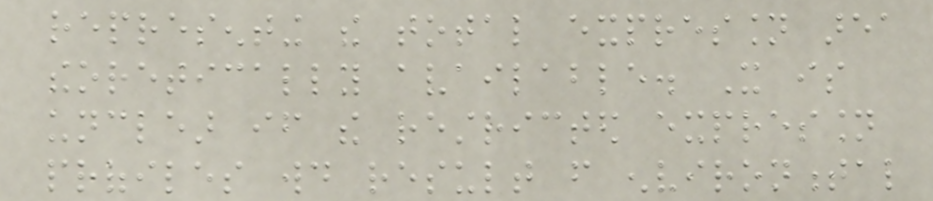representing the total expression area
theoretically available. It is
unclear if the restricted expression
profiles would result from environmental
